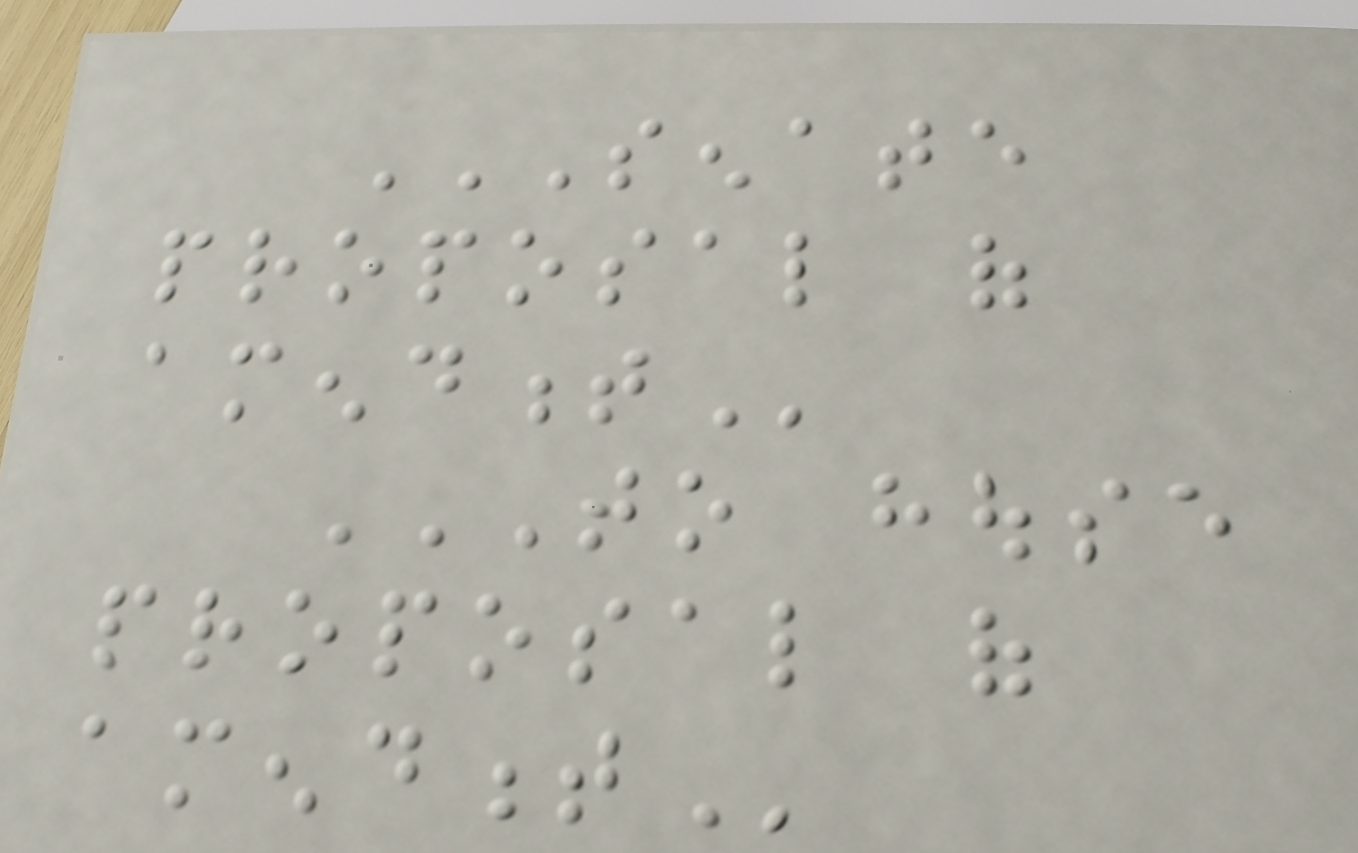SENATE
PROPOSAL OF
AMENDMENT
TO HOUSE
PROPOSAL OF
AMENDMENT
